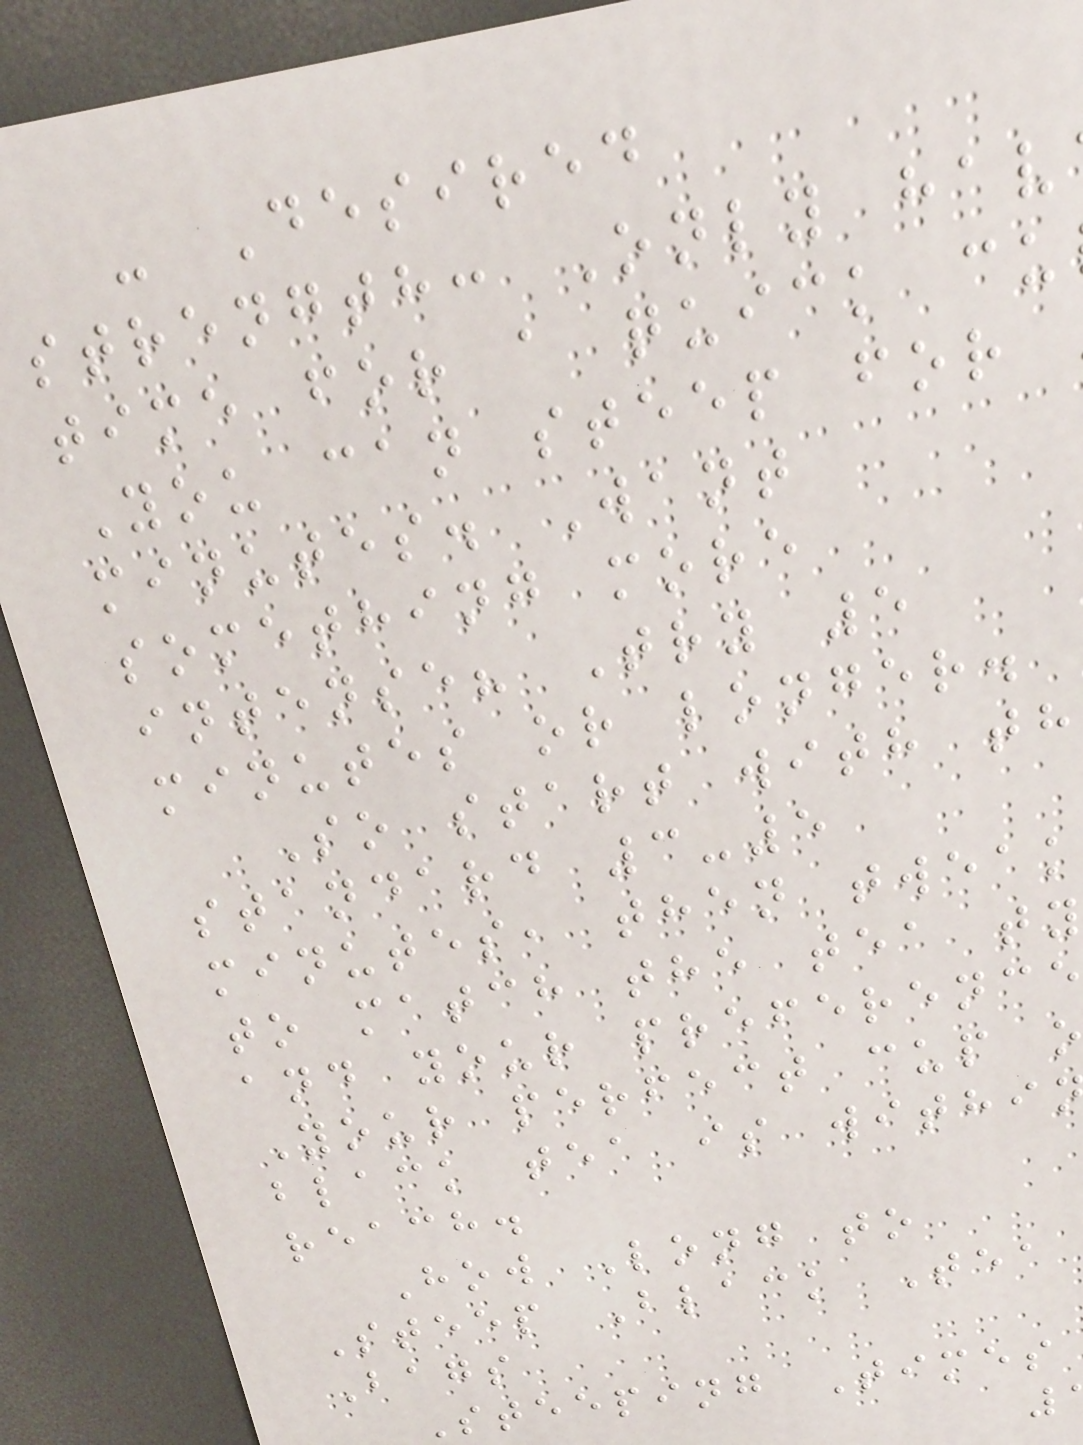- Desired
strength: Only hav
time for a quick cu
You can steep for
minutes. Want
something more
intense? Try 5
minutes or longer.
So start with th
standard 3-5
minutes, then tweak
to match the tea ty
and your preference
Your perfect cup o
black tea is withi
reach.
How Long to
Steep Black Tea
Bags
Steeping Times
